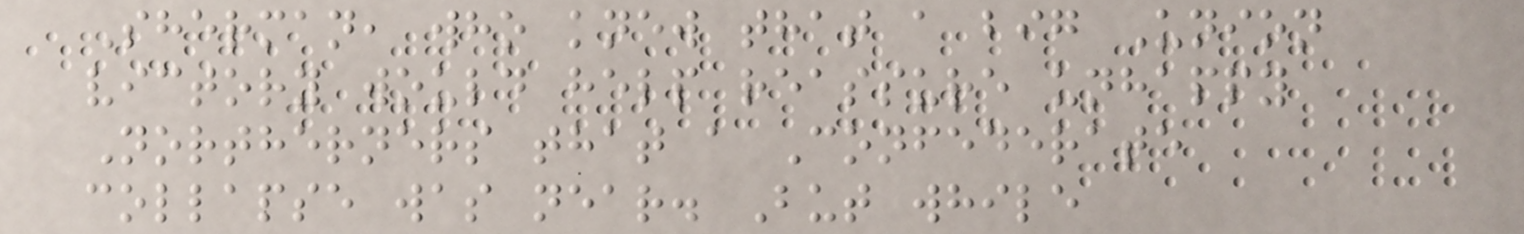Sherman, who knew that a big Union
victory would help reassure unhappy
Northerners that a Confederate
collapse was near. But while
